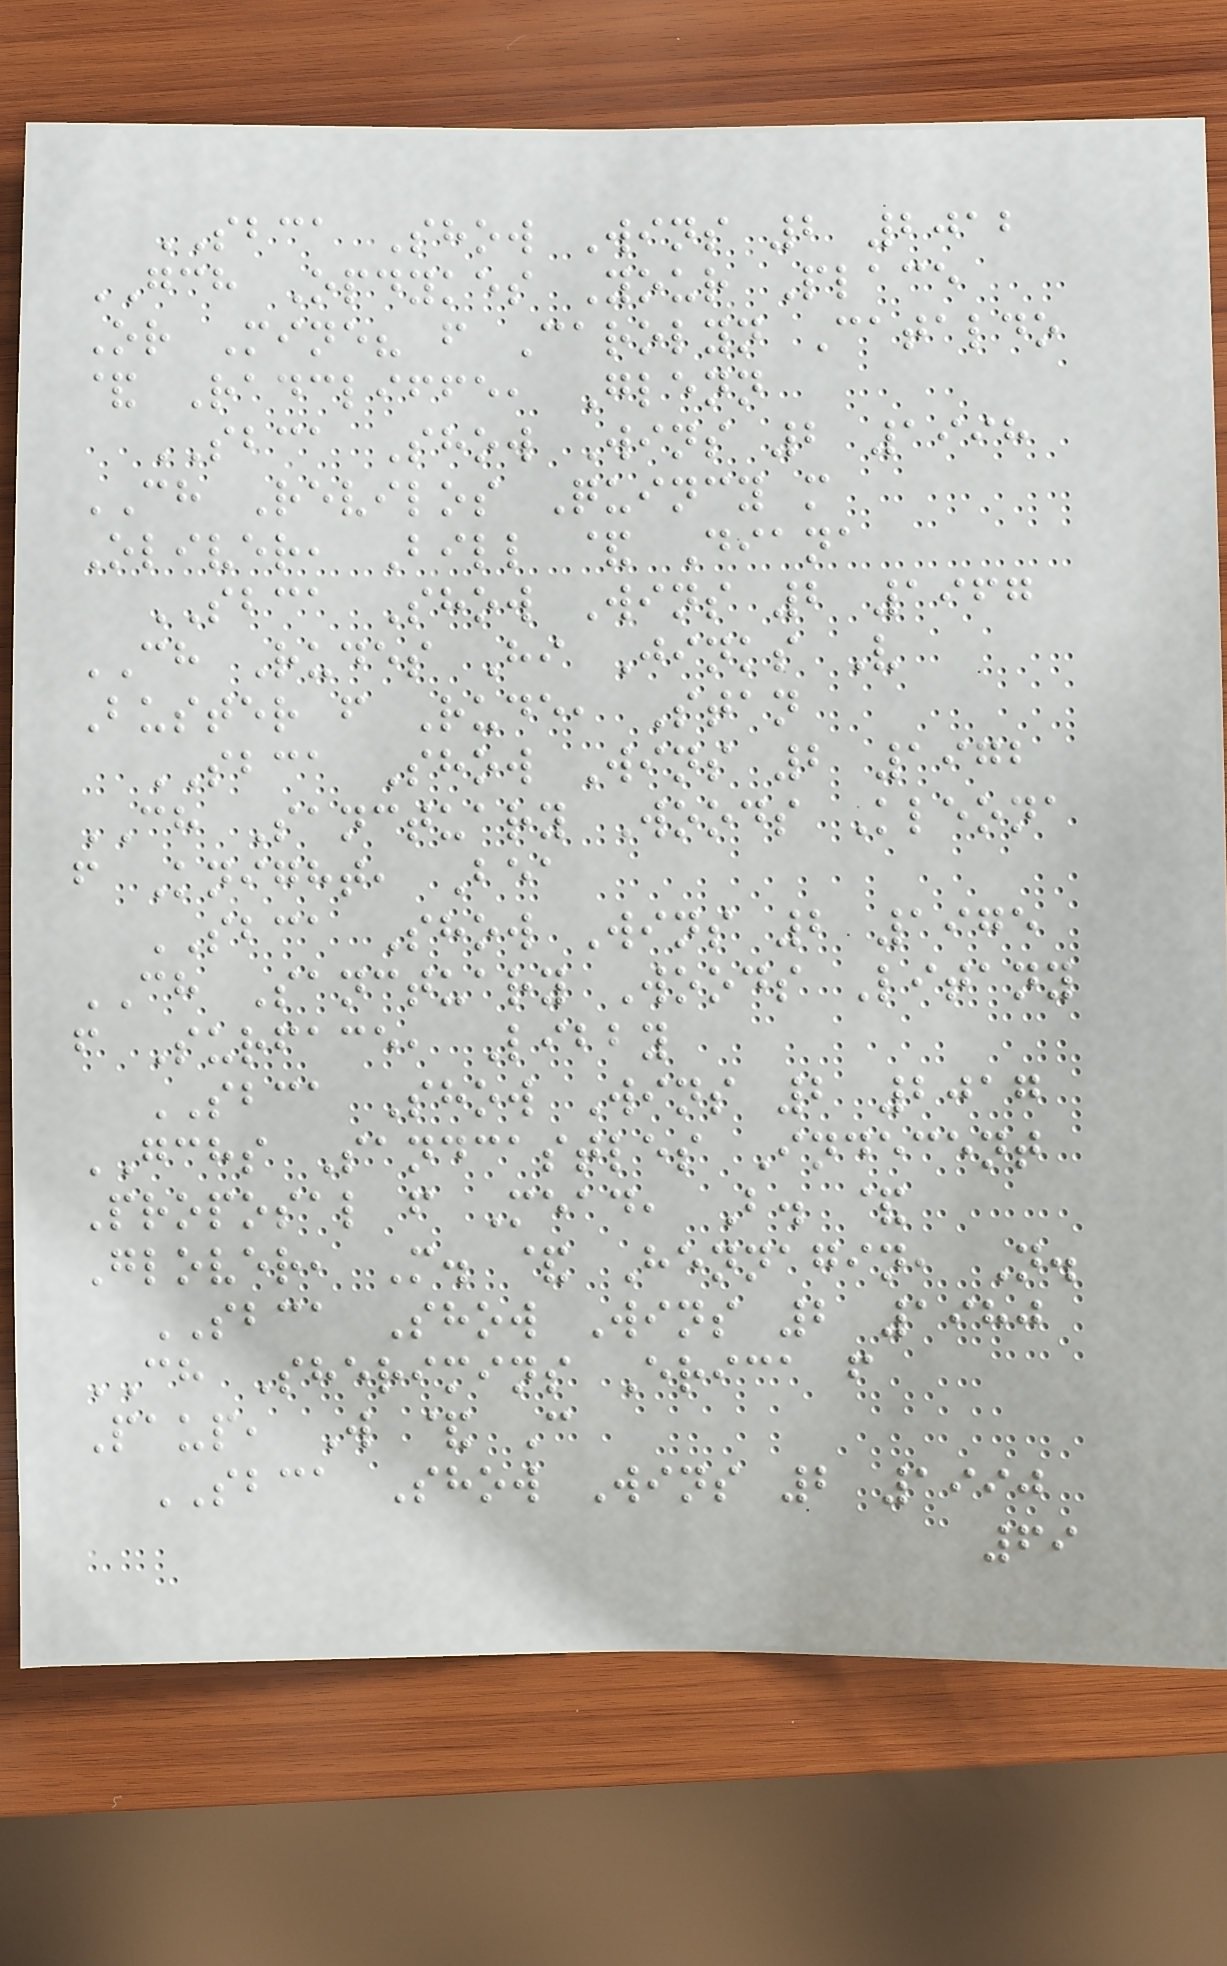SBCA Show Wins 2 2012
GCH Opdykes Your Place
Or Mine? f Carolyn Cataldo
& Radcliffe, Glenn
SBCA Show Wins 2 1998
CH Revilos Quincy m
Oliver, Bill & Diana
SBCA Show Wins 2 1967
CH Rudes Hi Jinks V
Buster f Rude, Stan
SBCA Show Wins 2 1972
CH Sanctuary Woods Kleona
f Knight, Bea
SBCA Show Wins 2 1975
CH Sanctuary Woods Litany
f Surface, Libby
SBCA Show Wins 2 2017
GCHS Sandcastles Indecent
Proposal f Mead, B. &
Glover, M. & Hennagin, N.
SBCA Show Wins 2 1980
CH Sherimins Erica f
Paup, W & C
SBCA Show Wins 2 1990
69
